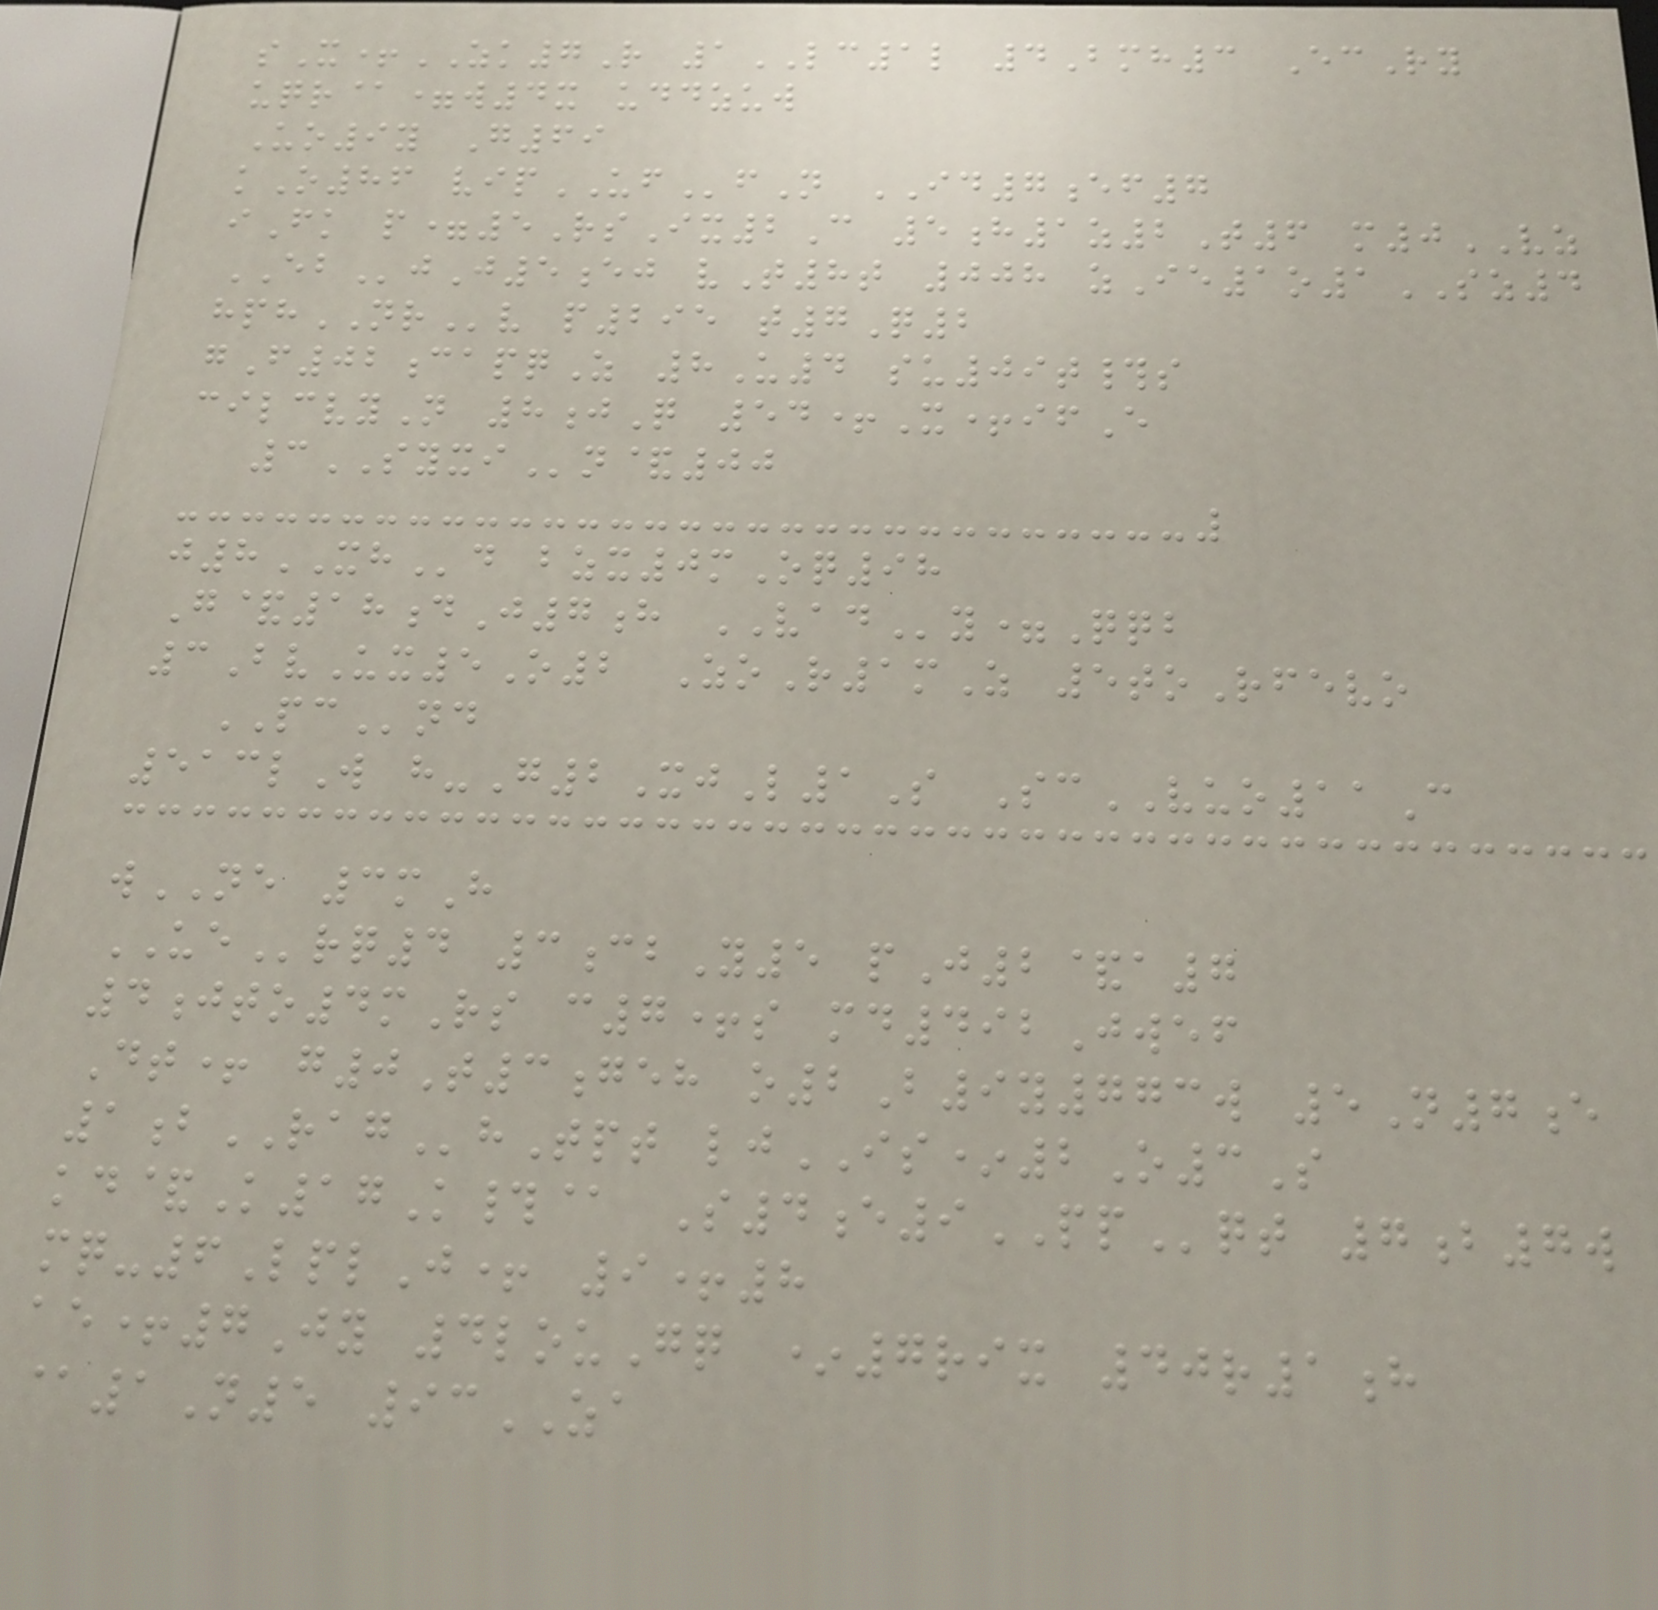sX+ZK7R 1LC1l 4Bmh3 EcRy
uqr@=w4x uddzuw
Uo9y G69
kO86 vipUFfN ID7ef7
iFk p=5RsIx2C 5h1z2T6 m0VZ
EBjJ5ej vT8t 008 zIe1o1SZ4
hphNRv p295 t7Q2
gF02capqZ 8U4 su09t#s
cilcvyN 8jQ 54+X+ifE
3SYXIn&00
j8XHd bzx0mOq98
G&18dJ7h VADy=Qqb
3BvUx5O2 ZoR1mZ 5toRfevo
PCnd
513lW h-G2XjL1S ScVUO11C
wNE 3mH
UErq4 3cbY5 pJ2&a7
4jto4mRs c7+s md492Jwef
Dt+ g0T3geh o2B9y773w 5N7e
1bRAGhTpt ljIS*2O3S
kd&K17K#@ S4e9PPqt 7b7w
mq-6LplJ+ 9+8
ae+7Jy 4louGq *7rix 40r1h
@1N5 93ZA
